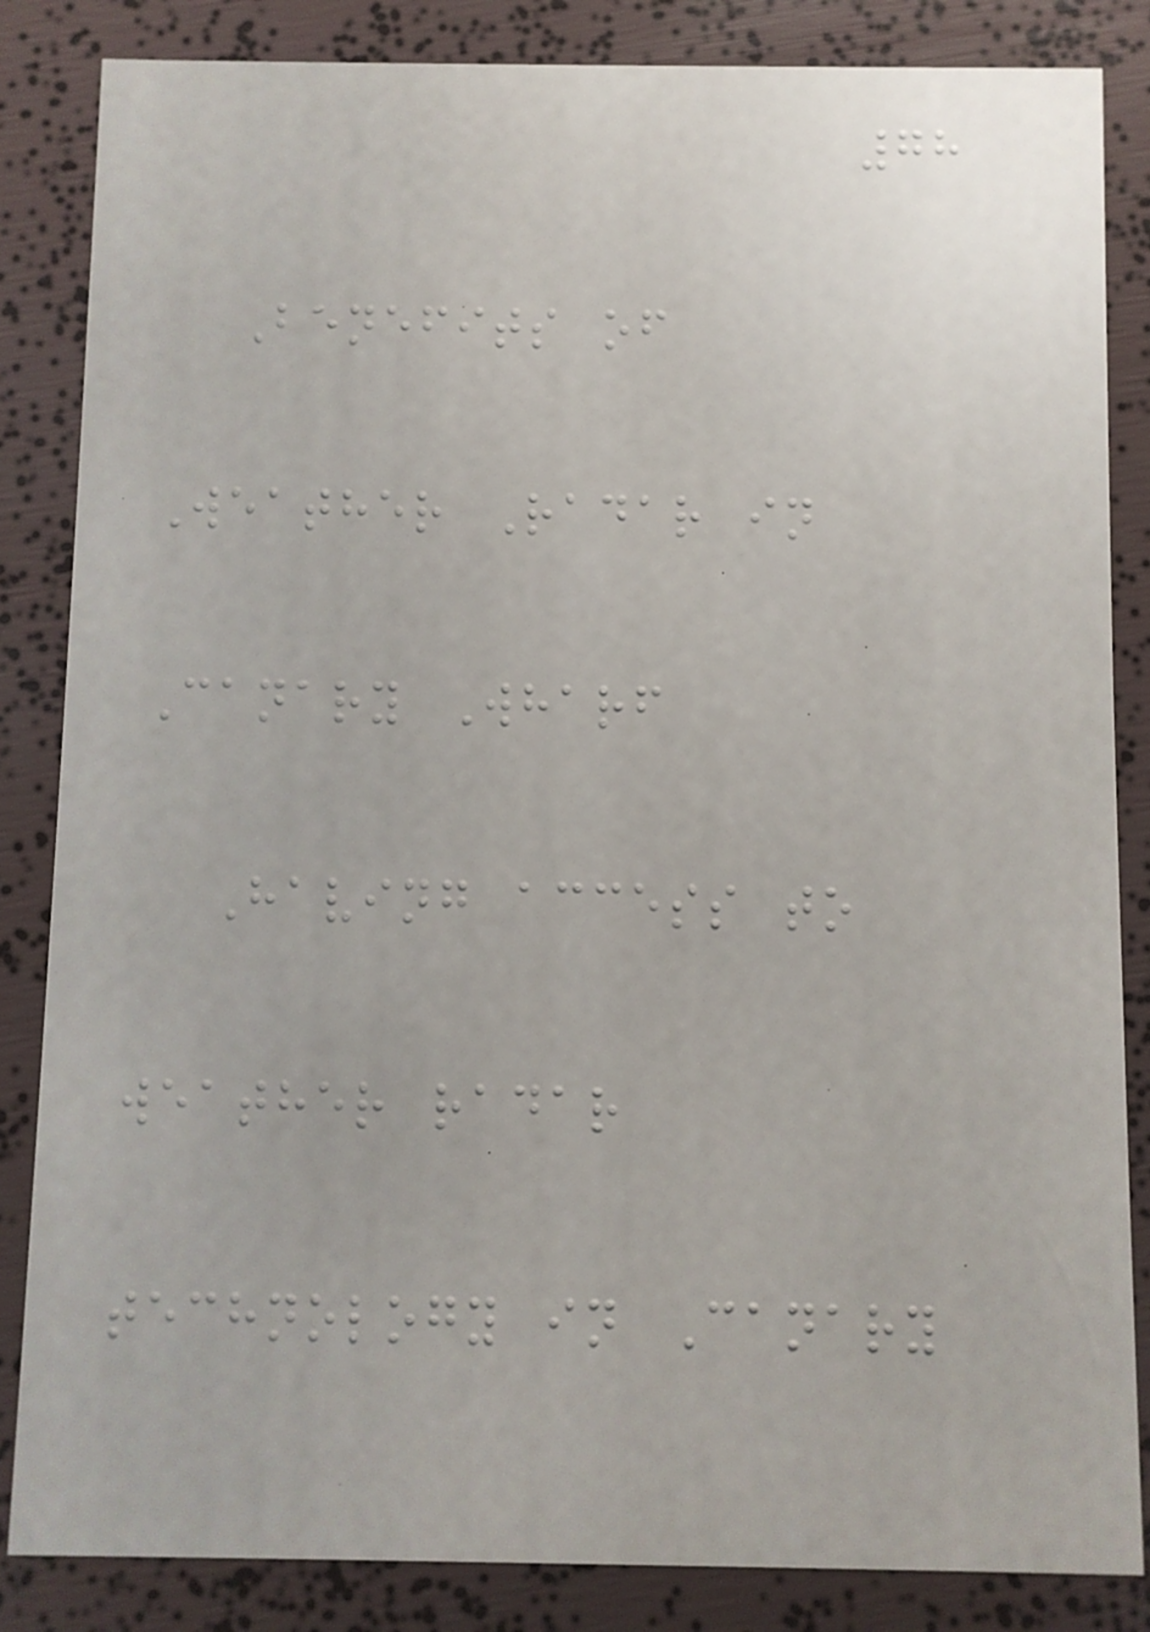78
Benefits of
Weather Radar in
Canary Wharf
Having access to
weather radar
technology in Canary
